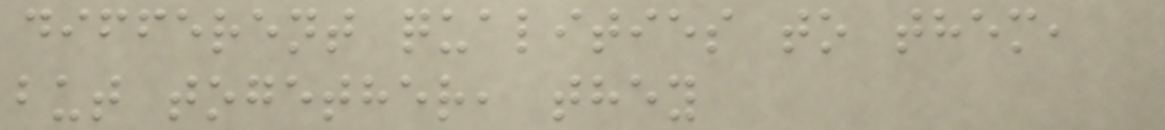different qualities to them,
but together, they
